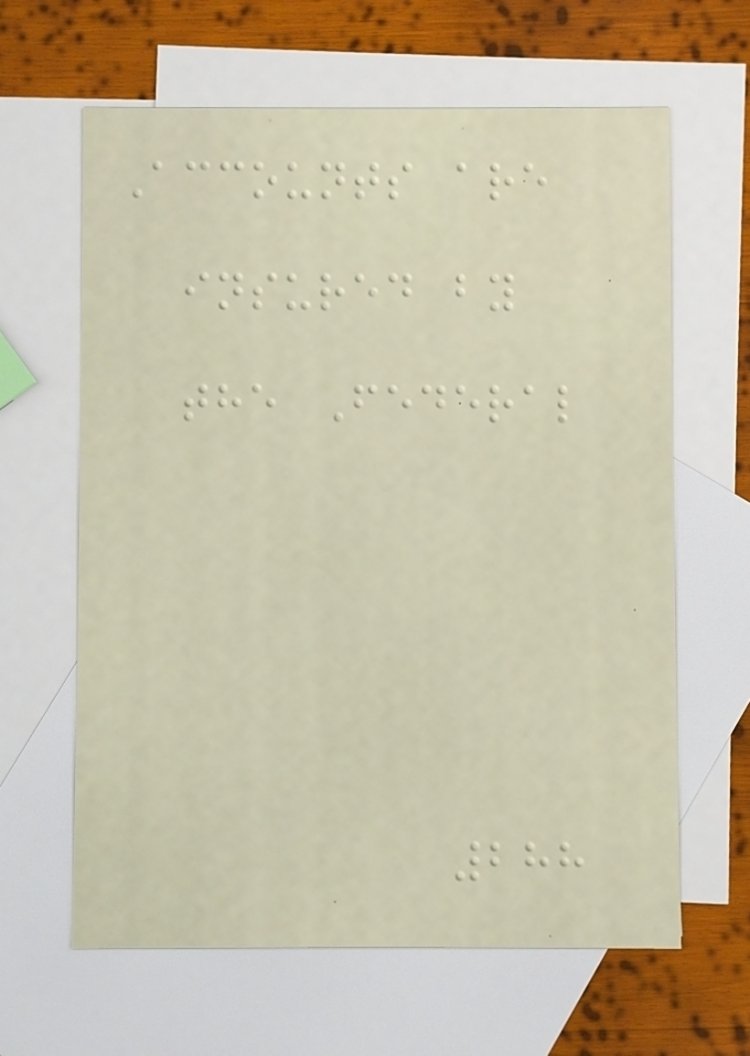Accounts are
insured by
the Federal
288
